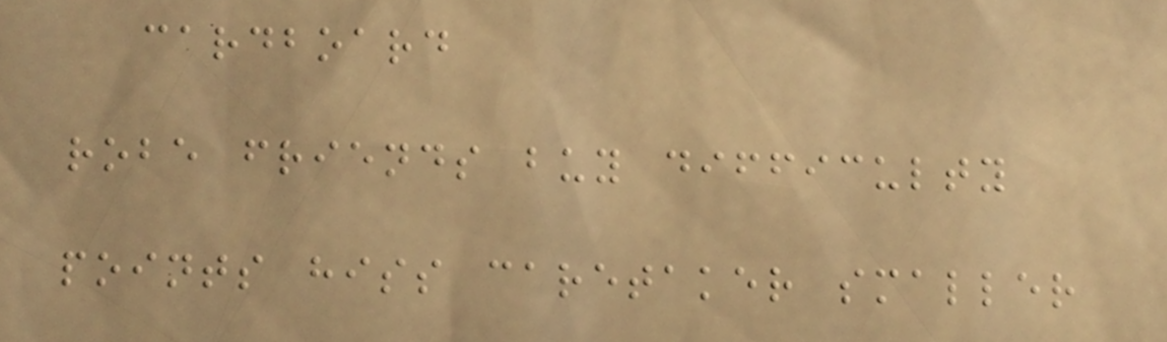cardboard
robe friends buy difficulty
points hiss caretaker smaller
